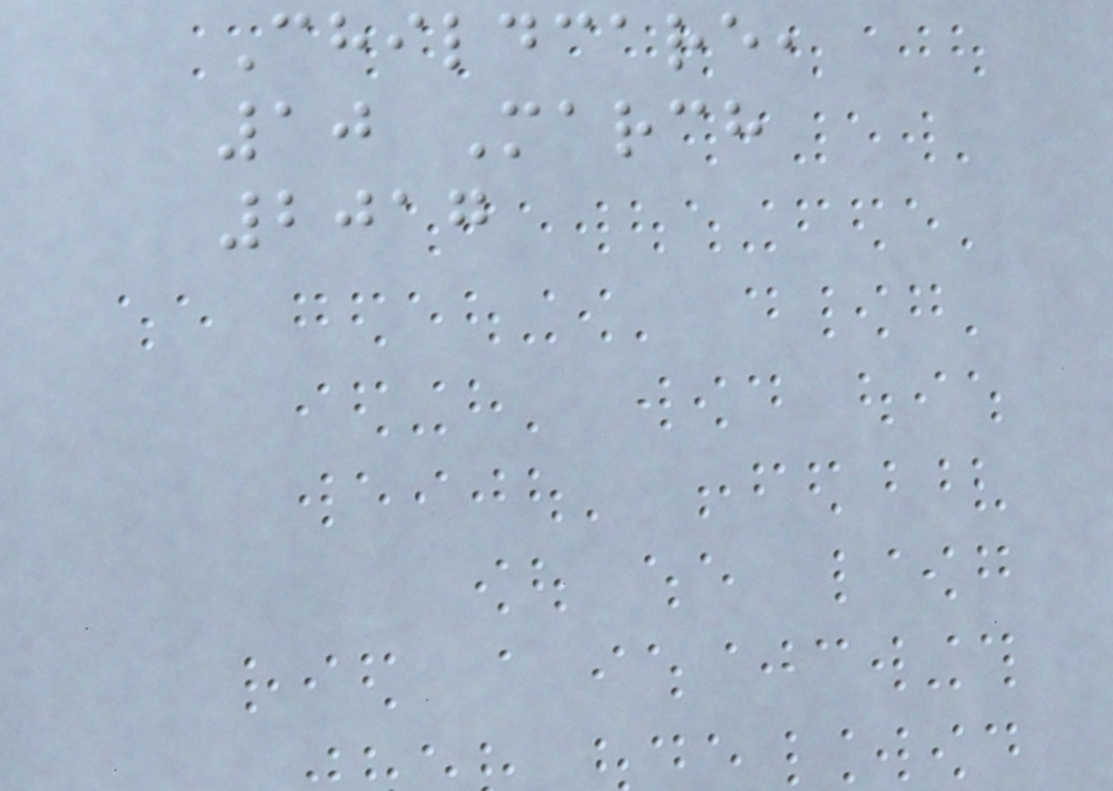Childcare,
10 March
2017
